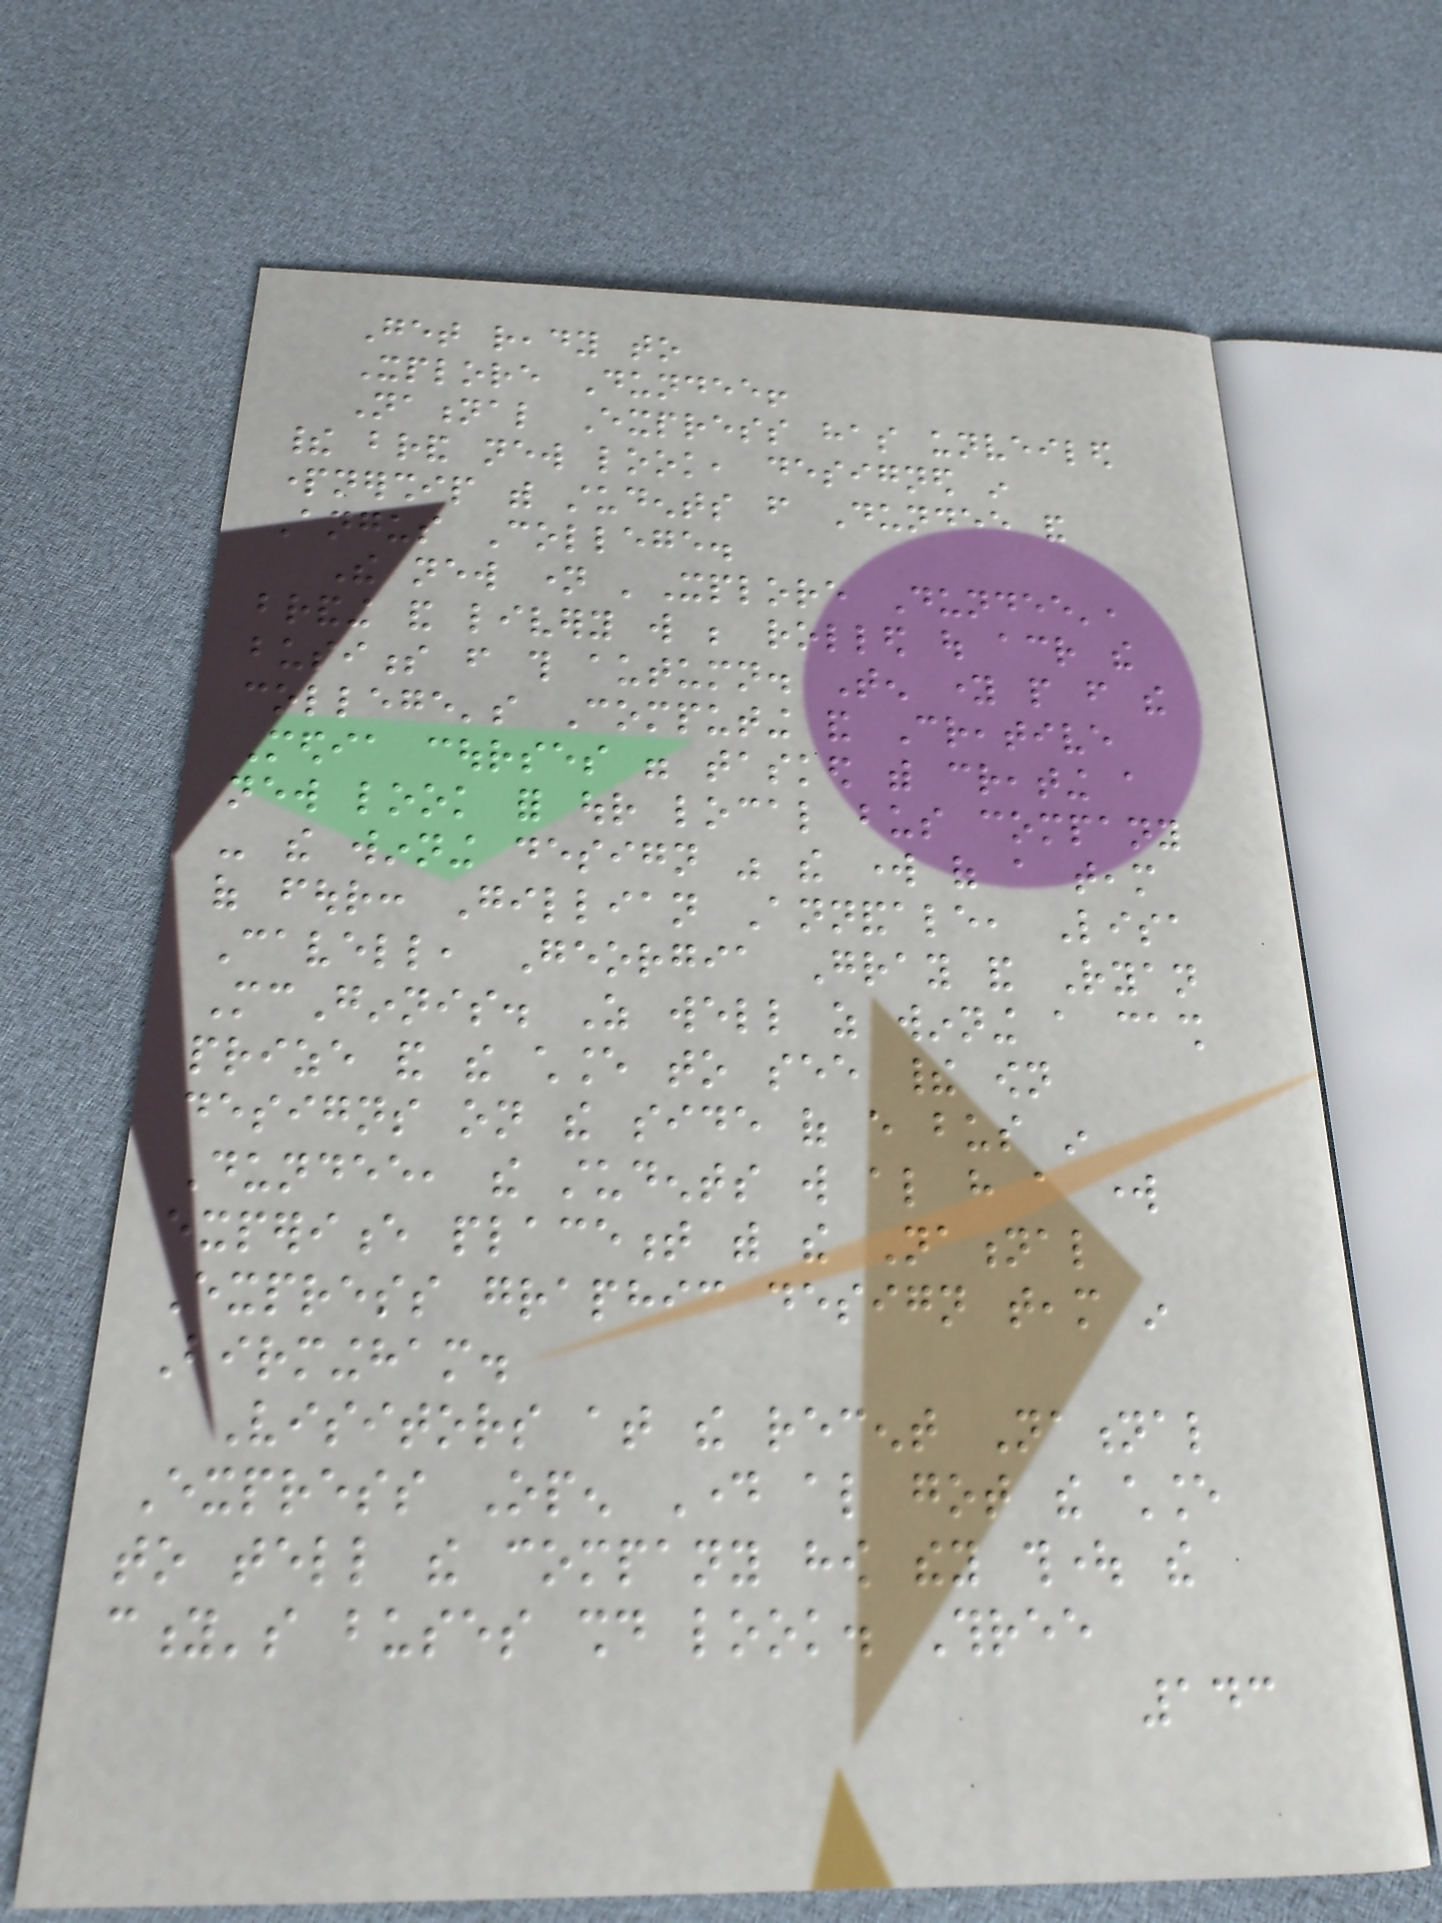Get ready to
Xplore Dundee!
National Express has unveiled
their brand new look, designed in
partnership with students from Dundee and
Angus College.
The new name 'Xplore Dundee',
branding and livery will be rolled out across the
business from this autumn. Ten young people from the
college's Computing and Creative
Media courses were tasked with creating a
new look for our local bus company
- the winning design was the work of a team
of four: Gillian Annandale, Lisa
Cavell, Georgia Gray and Ryan
McGinnis. As well as winning a cash
prize and the chance to see their own
designs on the side of every bus in
Dundee, the students will also have a work
experience placement with the National
Express graphic design team in
Birmingham.
Visitors at the recent National
Express Open Day also got the chance
to tell the company how they thought the
city's buses should look. Three
143
